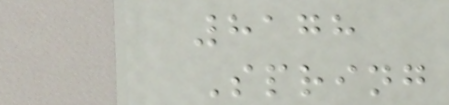8178
Spring
